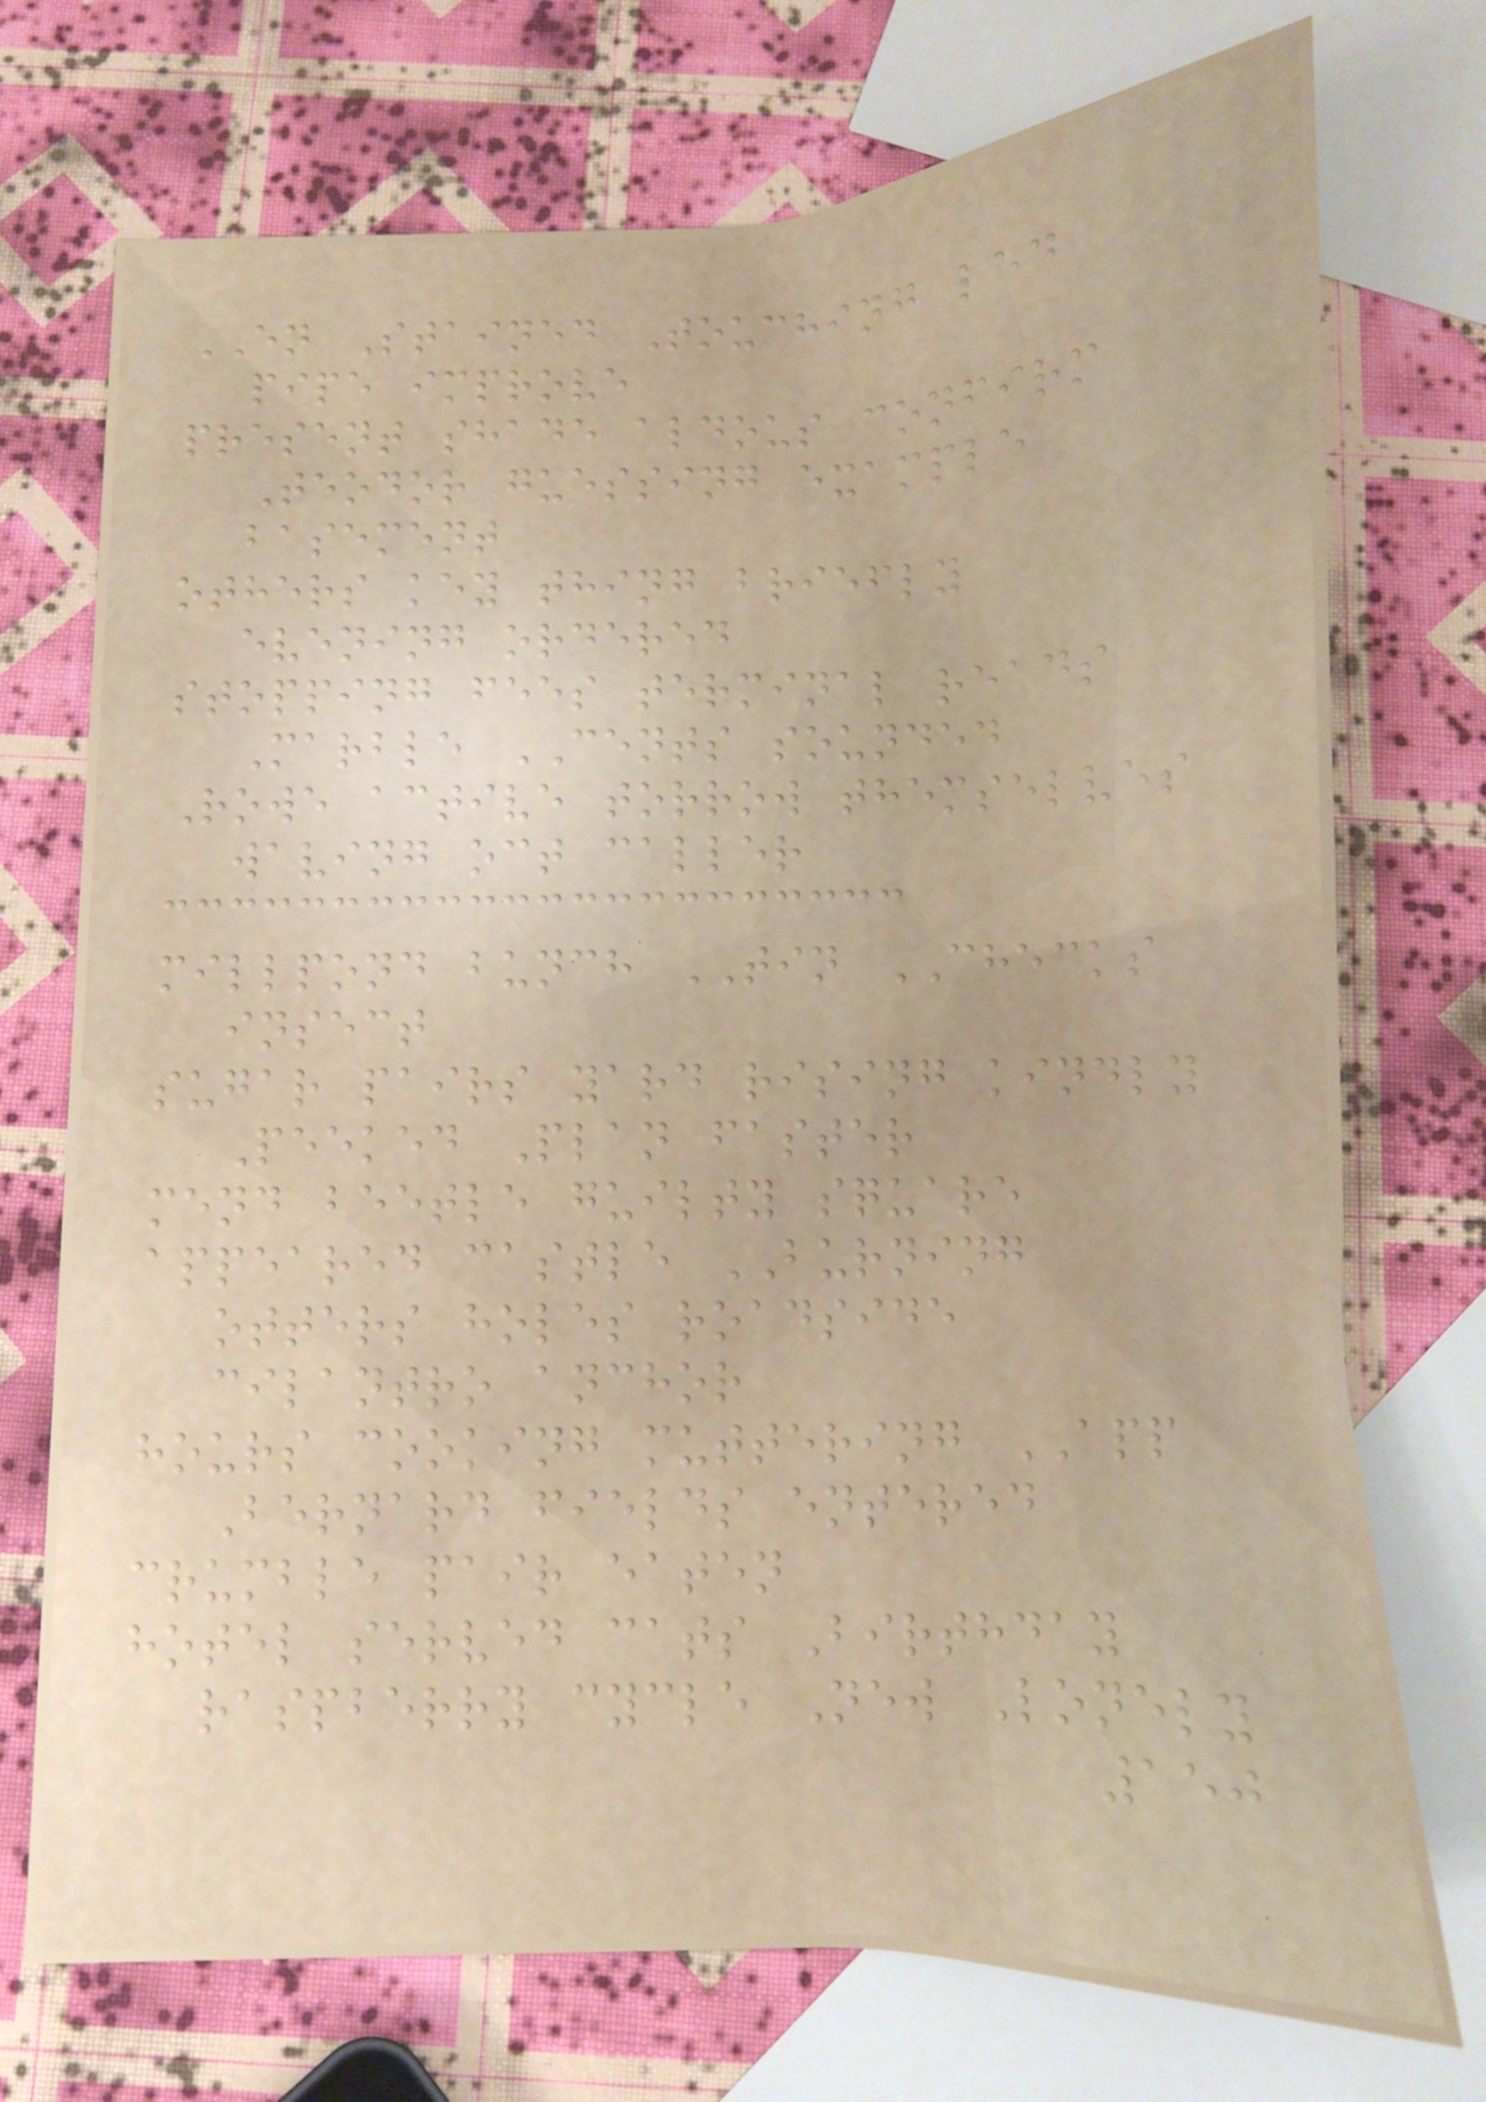EN Stained Touching led
pipe improve
present shade aldous confirm
Teodor guessing example
basement
others key thing briefly
evening ordered
stopping fees terminal reads
Marble CENTS sounded
Rowe active torrow themselves
waving oct caller
millpond bunch TIN CHECKS
insect
sugar pairs yard rising kindly
Peeked Plan faster
mend beetle guilty square
appeared castle BURNING
otters holes roadside
cilantro anchor
hours cooking muttering APP
Bernard fields entered
crumble pair eaten
hotel served cats Birthday
raspberry cycle New Lonely
150
